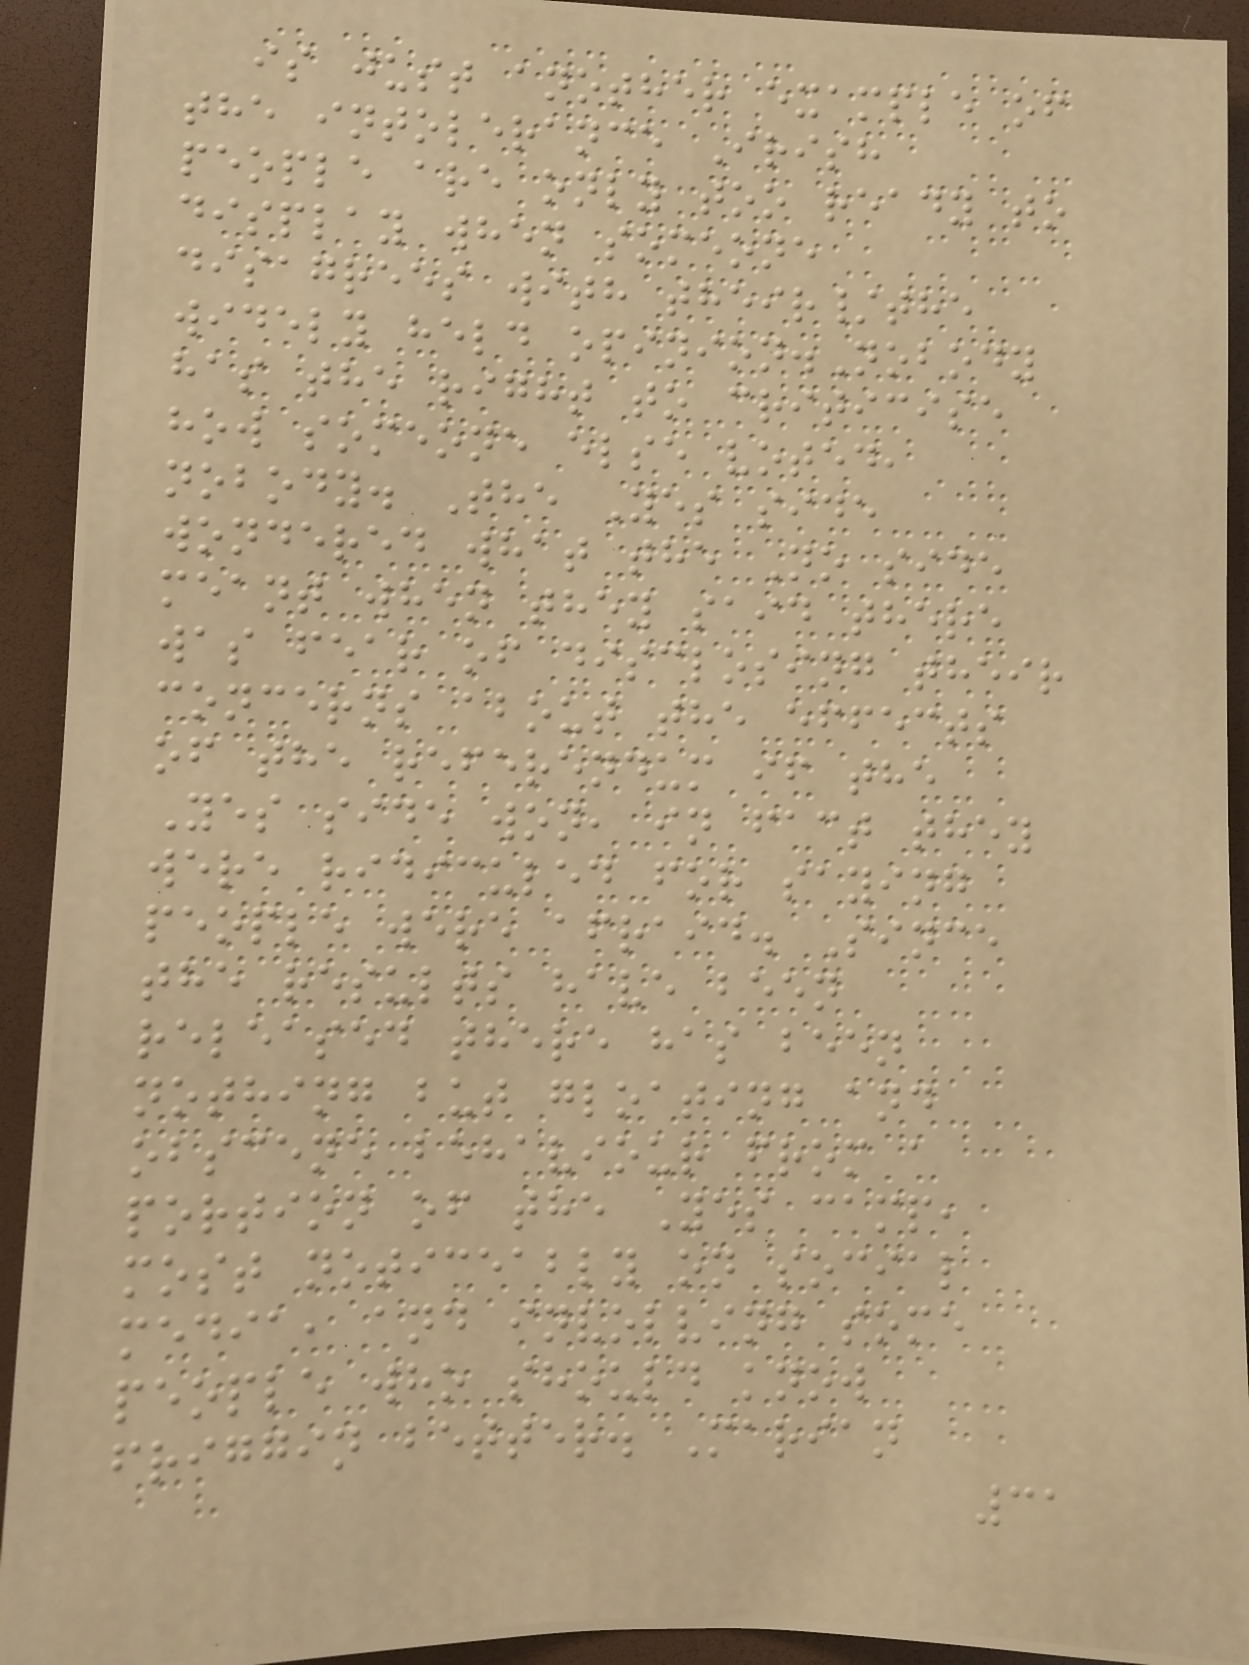is just another example of
the intolerance Irish
people are only too ready to
display when someone
disagrees with their/the
widely held opinion.Nobody
has the right to criticise
how someone else voted,
nobody. The Yes side
wondered what the No side
meant when they said there
was fear of disclosing their
concerns about the effects
of the referendum if the
Yes side won, in fact they
were ridiculed for saying
people were afraid. Since
the results have been
released there has been
nothing but gloating and
obscene behaviour from a
portion of the Yes camp,
most noticeably on social
media, and involving some
people who should know
friggin better. Marian
31
